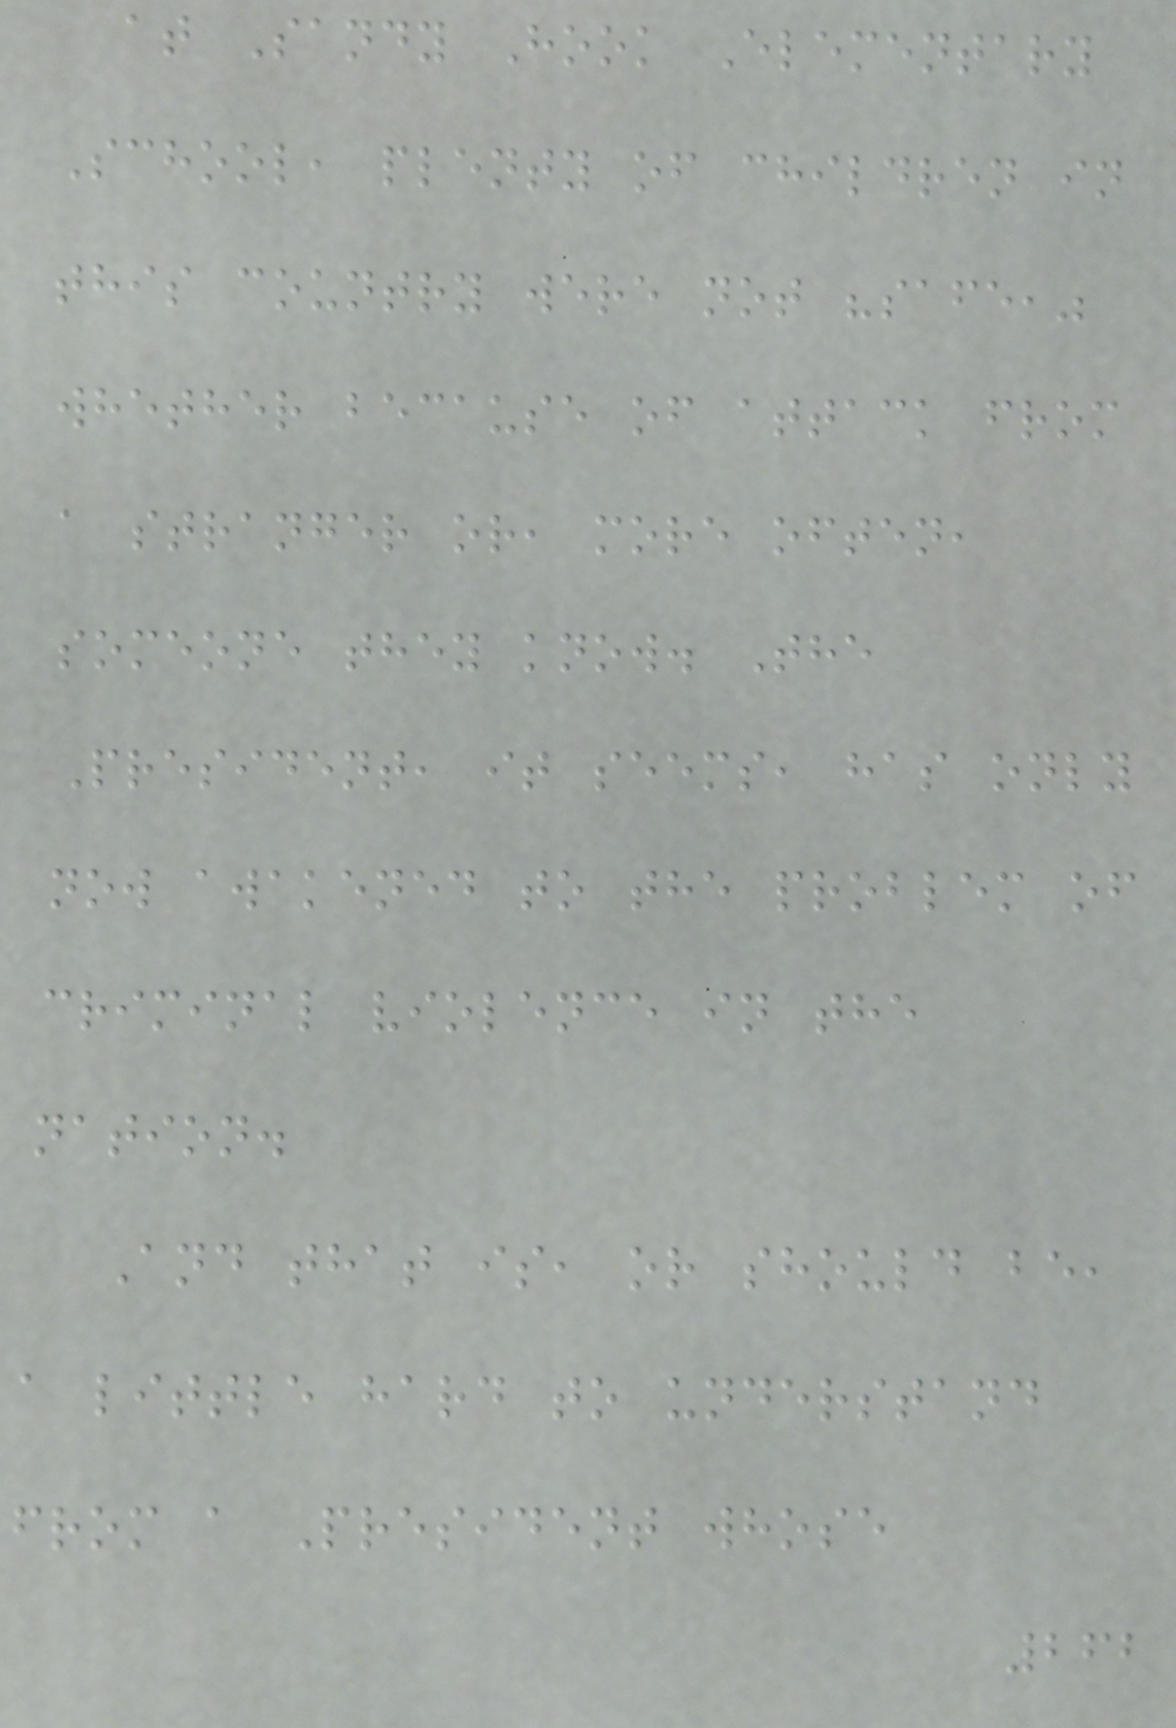at Sandy Hook Elementary
School, plenty of children in
this country were not "safe,"
whether because of attack from
a stranger or, more often,
someone they know. The
President, it seems, has only
now awakened to the problem of
criminal violence in the
nation.
And that is, or should be,
a little hard to understand
from a President whose
262
